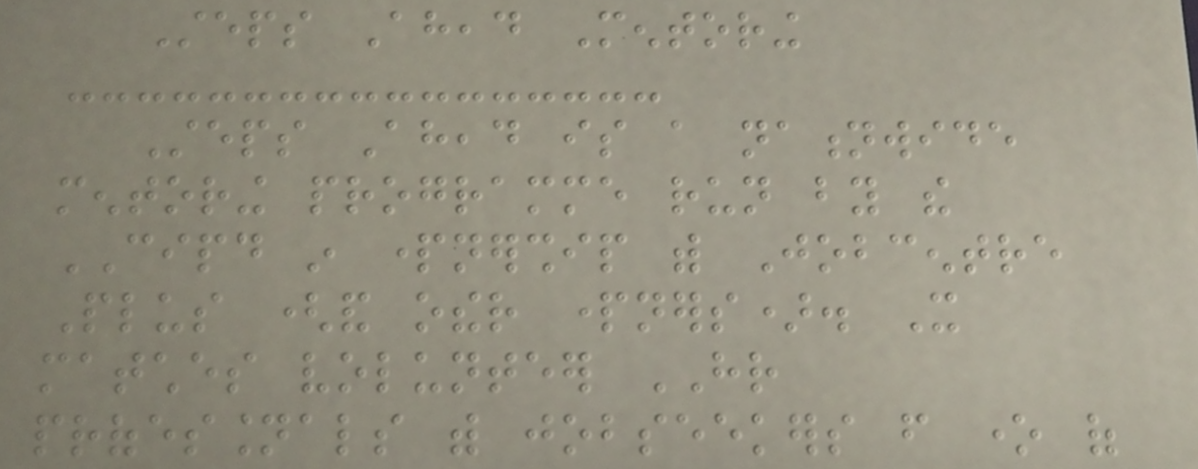Steps Ahead Mentoring
Steps Ahead is a nationwide
mentoring programme run by the
CIPD in partnership with Jobcentre
Plus (and other partners). It
matches volunteer HR
professionals with jobseekers from one of
